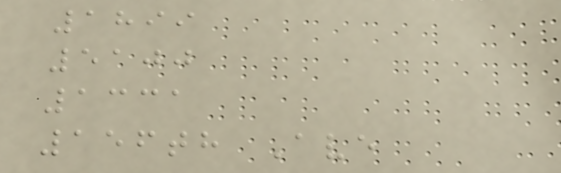1899
5100
1331
156th Ave
